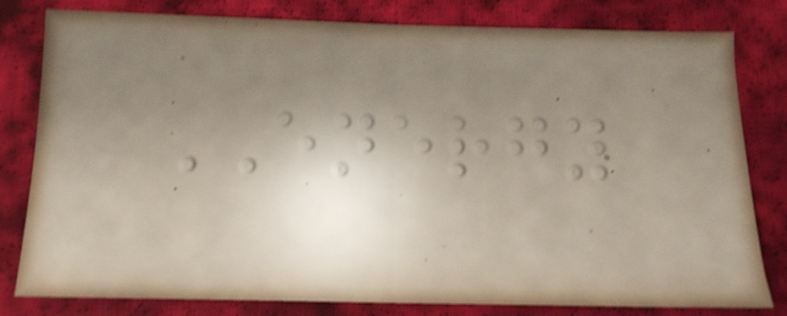ENERGY
